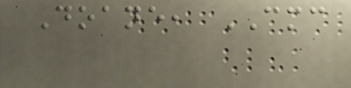Doane, CMC
